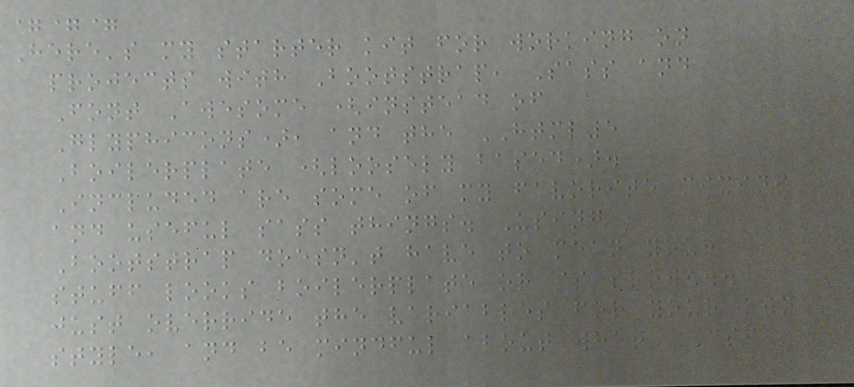===
Here's my starter kit for working on
projects with Bootstrap, Sass and
Font Awesome (instead of
Glyphicons), and the HTML5
Boilerplate (loosely based).
Included are some of my favorite mixins
and useful sass things. Using
Bootstrap doesn't have to mean your
stuff looks boilerplate or is slow...
just override the variables for your own
style, and be mindful about what CSS
